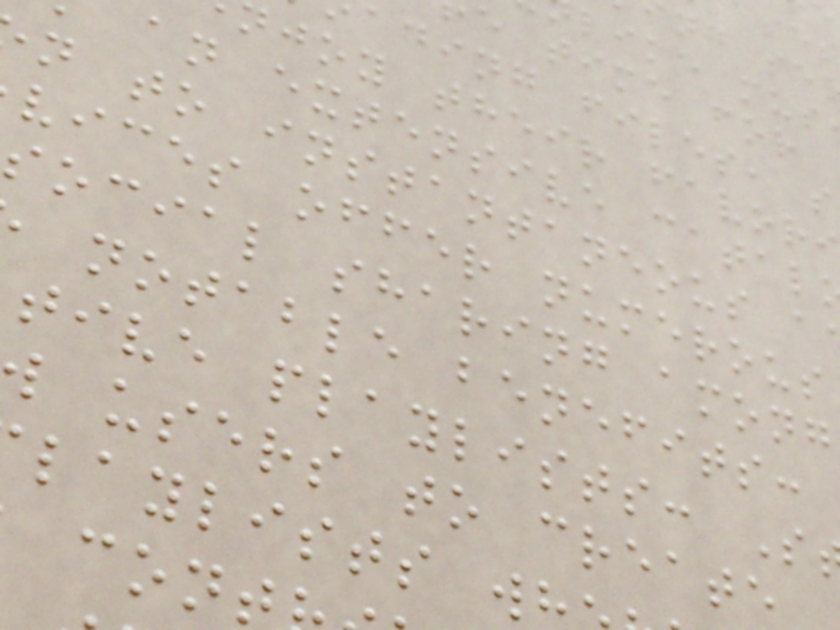e time for
ading files, s
joy their favori
an extensive catal
n to instantaneous a
vices offer numerous
social sharing among
notable benefits:
tive playlists: S
users to create
laylists w
